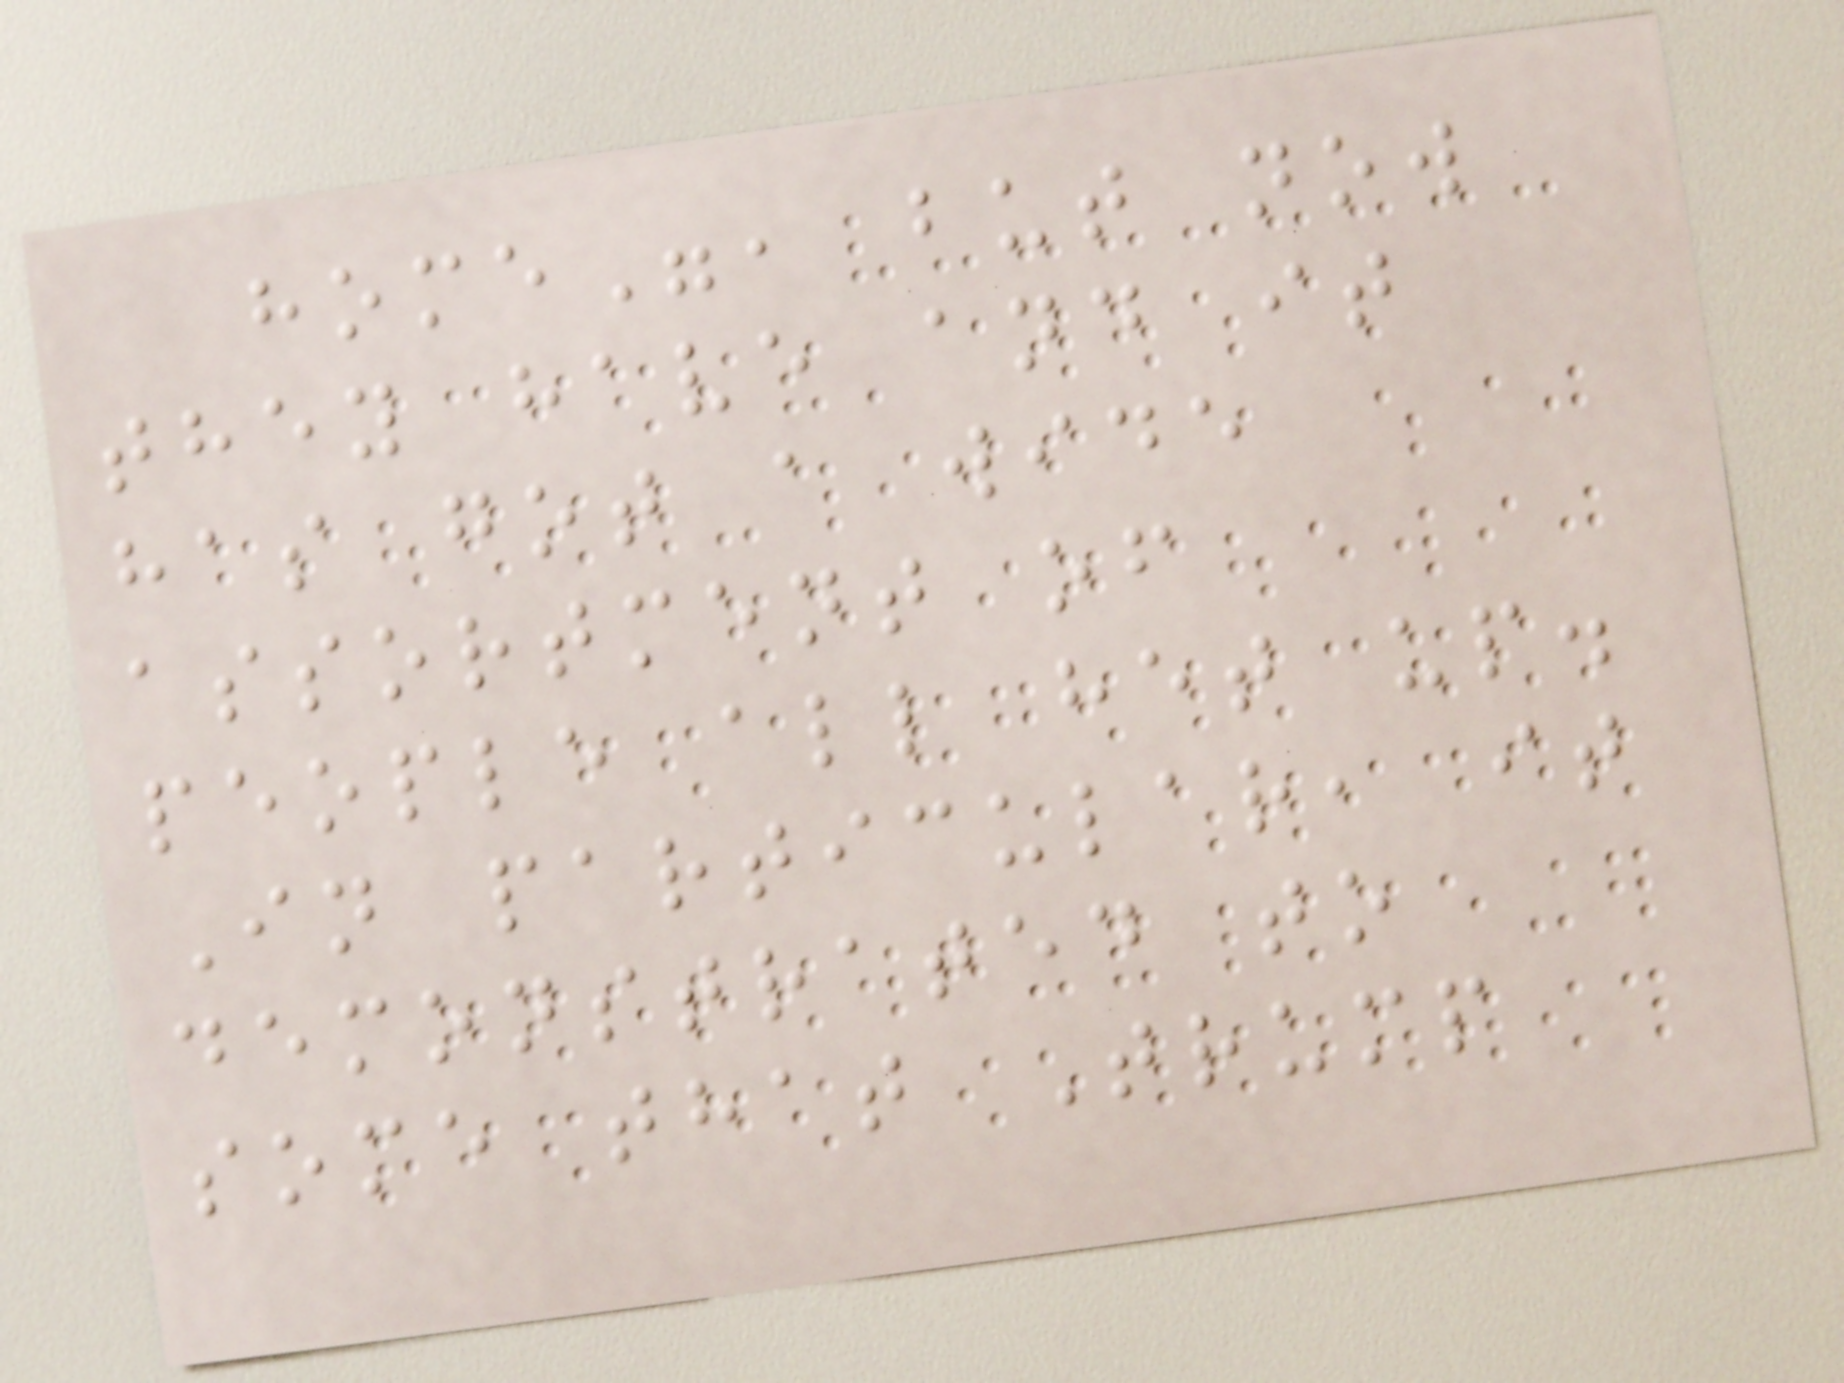home", but now
they have and it
has got a wide
assortment of
people all het up.
In particular, it
demonstrated to
some that Trump
